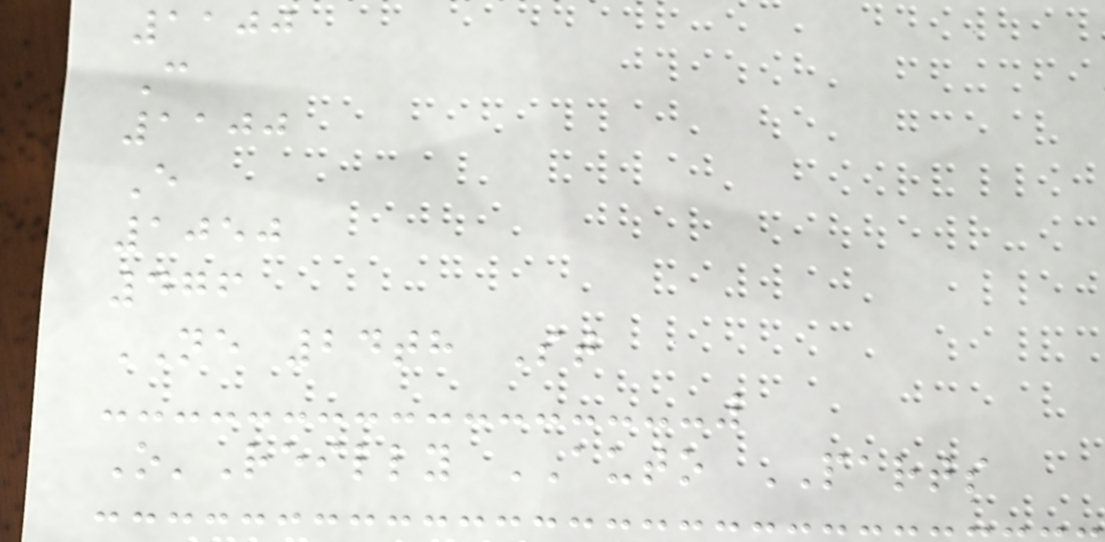1100
C
1100
E
1050
476
NE 24th St
O'Reilly AUTO PARTS
